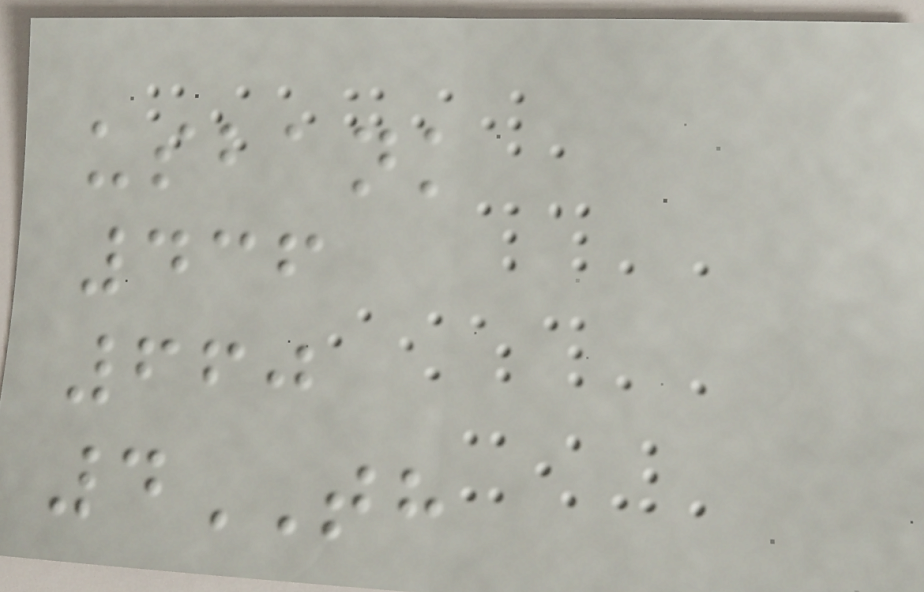usbank
436
660
4TH
